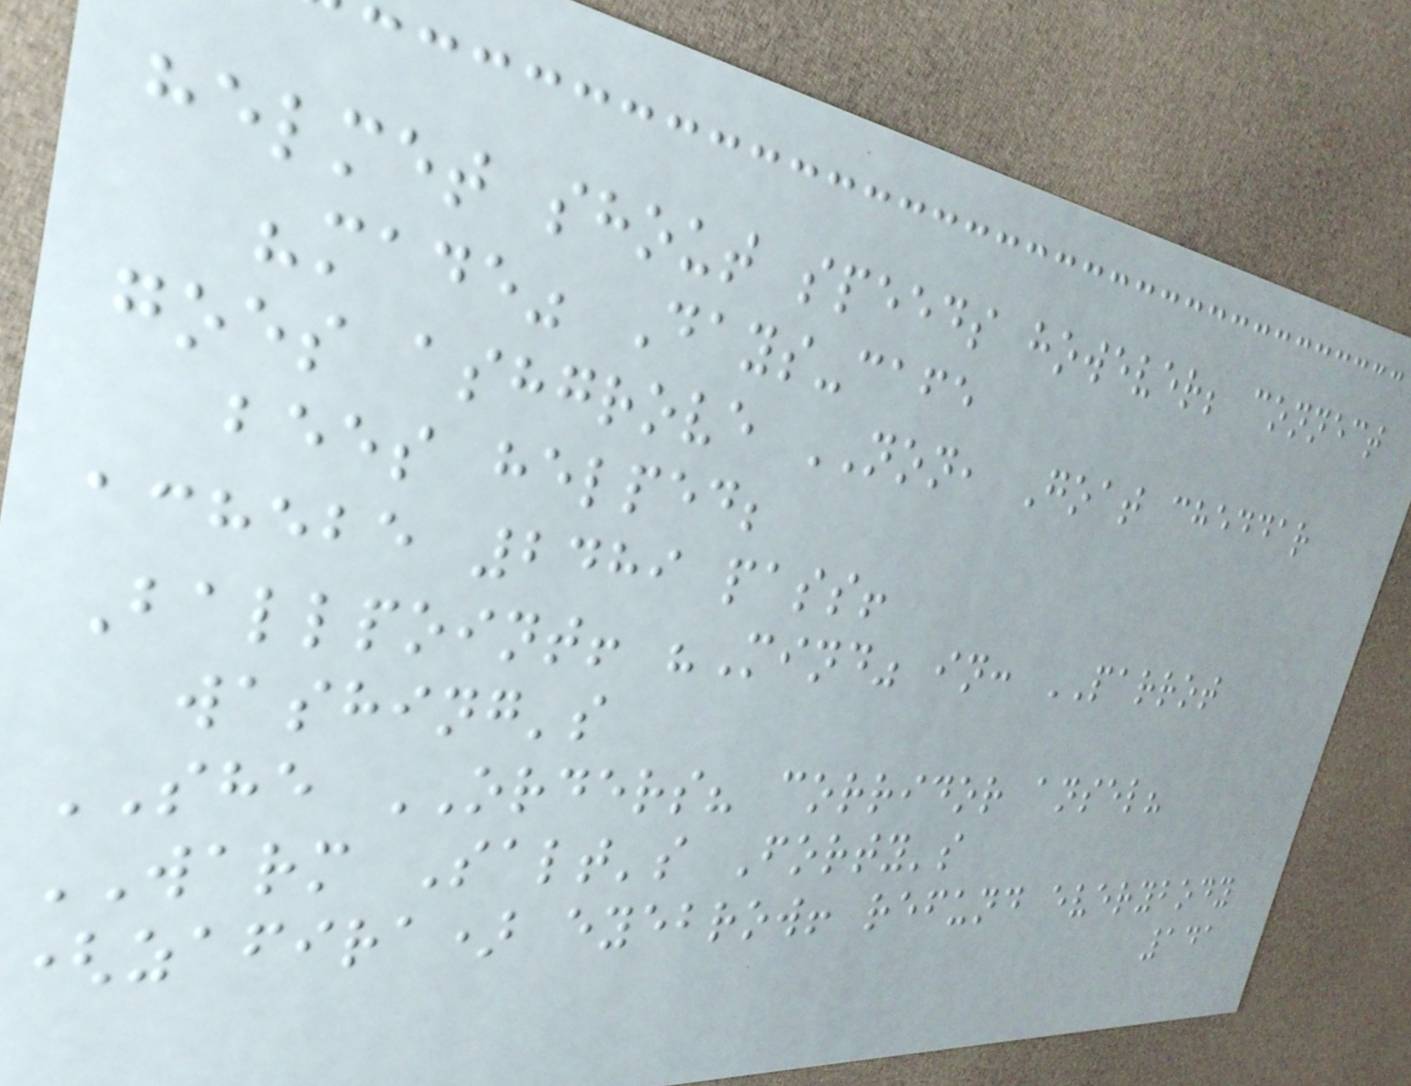helmet shout speeds however; connect
"made" Days-cafe
goes ashgrove NON, Goat cheddar
bees helped;
achebe 2489 pass!
Ballpoint! "Mind" in: PARROT
washing's
SHE ORDERS? corridor ansel?
WARM Salt's Forty's
(zafira) eyebrow! refund everybody
141
